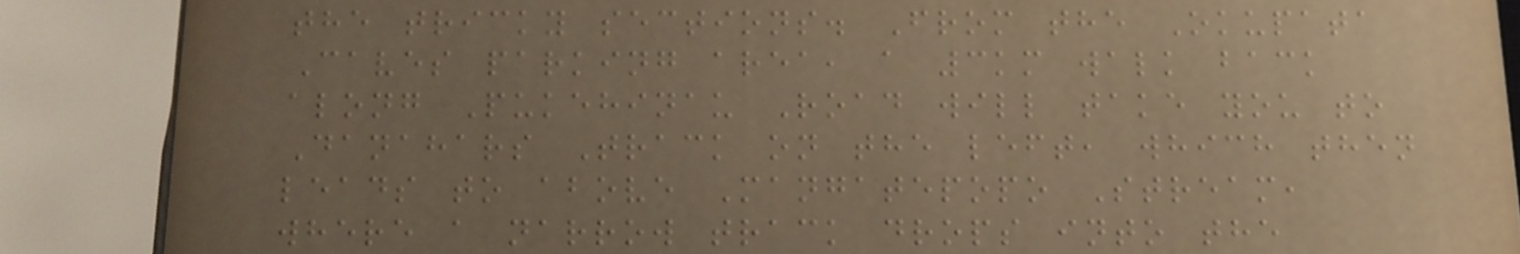the tricky sections. From the Okupata
Caves parking area, a 3km walk back
along Pukehinau Road will take you to
Danahars Track on the left, which then
leads to above Mangatepopo Stream,
where a narrow track drops into the
